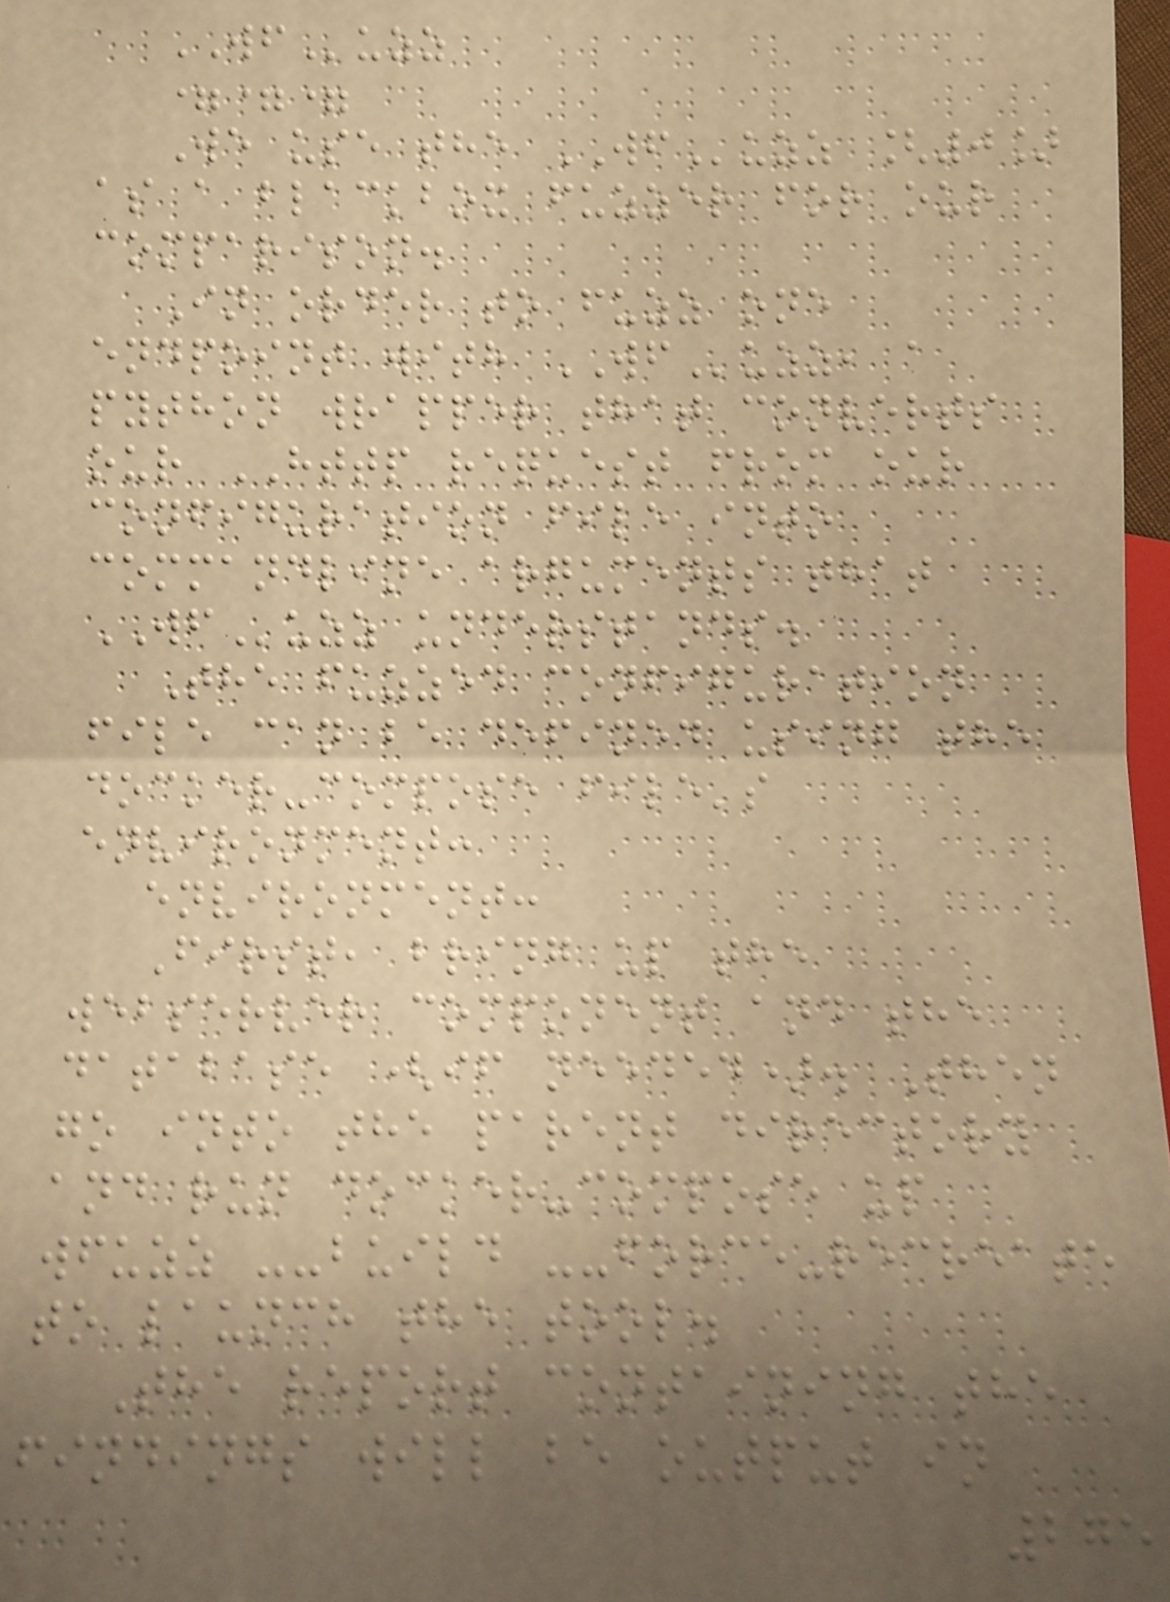WFuzz
===
We use the WFuzz [0]
as a blackbox fuzzer for our
comparison.
In order to fuzz one
endpoint with WFuzz, a
python wrapper that converts
our HTTP request from our
configuration file into
commandline arguments that
WFuzz understands.
The fuzzed configuration
file can be defined using the
docker-compose file's
environment:
environment:
First, bring up the
webserver component and the
database (if needed). Then
go into the parent directory
and run docker-compose up
wfuzz --build --force-recreate
to launch the tool.
The report containing the
findings will be output in
275
